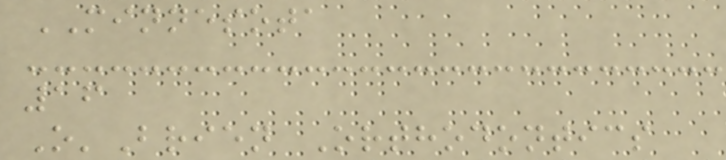MINNESOTA
16
O'Brien Orthodontics
